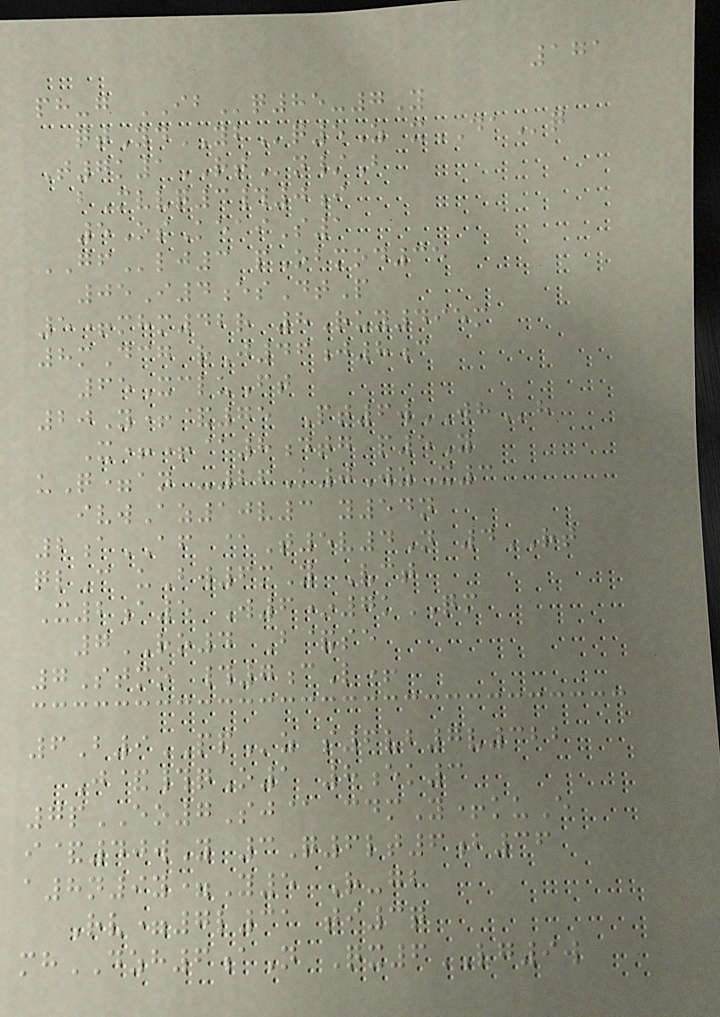171
ph-g IBq85-7Y
qtYdYBq5Z xDAq
T7k1RTn/B
bMvvq3#0i
5OsKeaiS1
GFlj3 pObmod35
05I4esDtP
5+mhm42r 8Ruy495m
8mDcg rJ46j8c
65XcluFt
20Y+&75 Pt6wWHh
X++@8dtg p5Y
uQ=an -26K0WzX3
ivwAz10v3 y54n
2aAF @T5v4N 4RT
qlC uBw6mY Vct
X2a5 W6*7kQM
7RO4 B&se
7Stmo #7cL+
6B9PPz s6vb7v322
J&#qO1 8ek3
7pEO7Sj@ cdmY+kuE
i&40wY 3Q6lt6b36
a8n9y=Y5 R-gb
Rv=7l31 ti3q
mhDZH6aN Qx6LG9w
